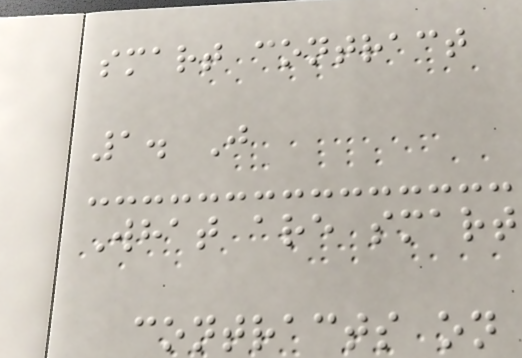smart contract
1. J
What are smart
contracts on
